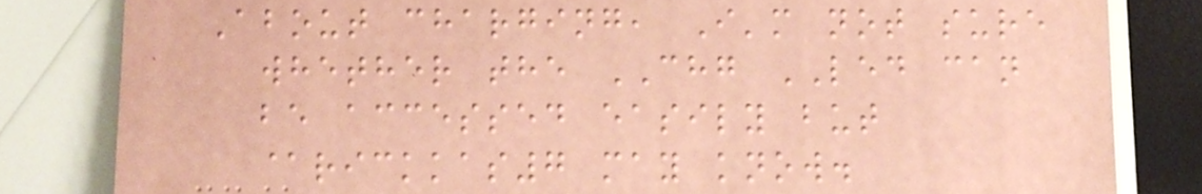About charging, I'm not sure
whether the CHG LED can
be accessed easily but
@rickkas7 may know.
